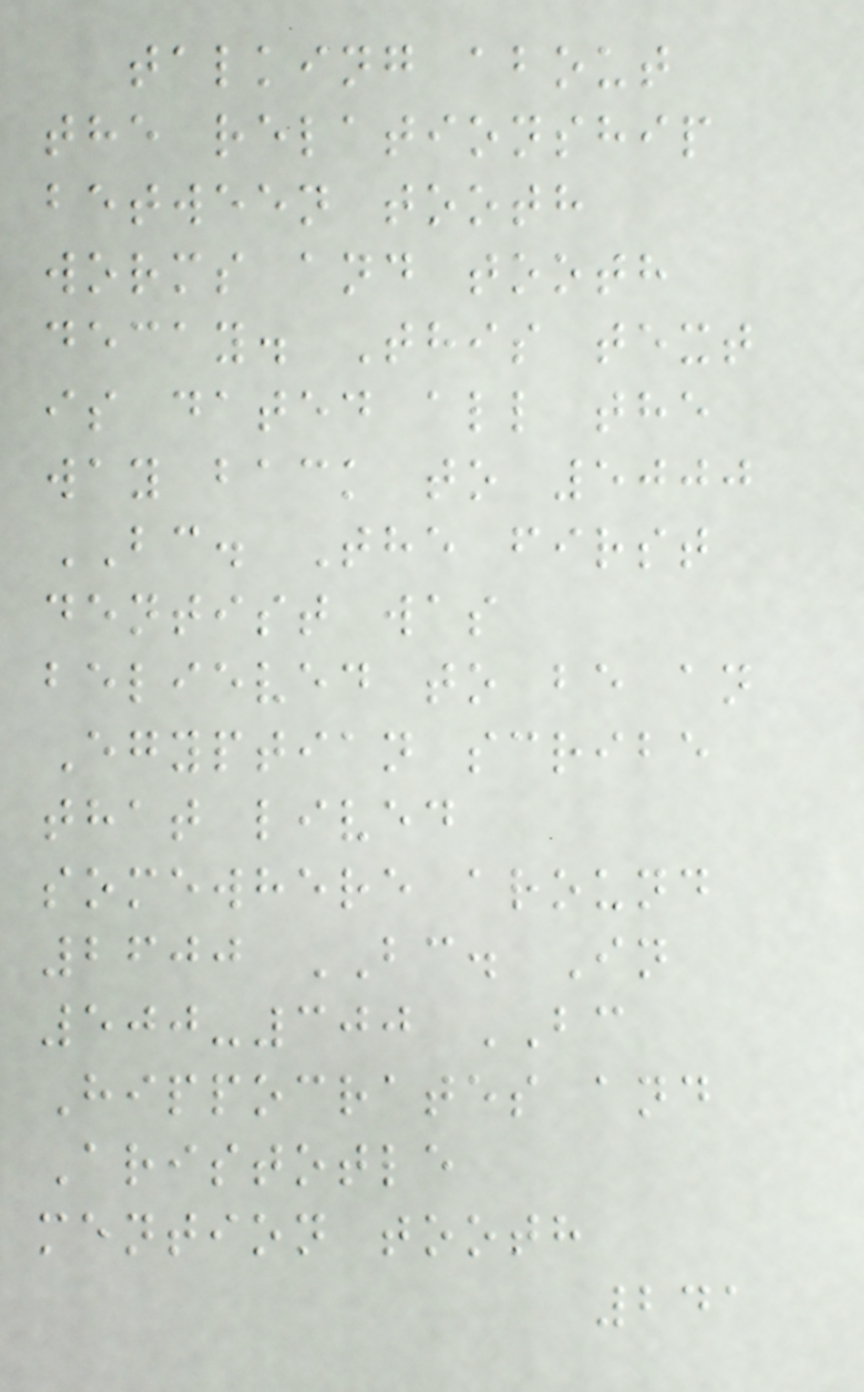talking about
the relationship
between tooth
worms and tooth
decay. This text
is dated all the
way back to 5000
BC. The first
dentist was
believed to be an
Egyptian scribe
that lived
somewhere around
2600 BC. In
500-300 BC
Hippocrates and
Aristotle
mention tooth
241
